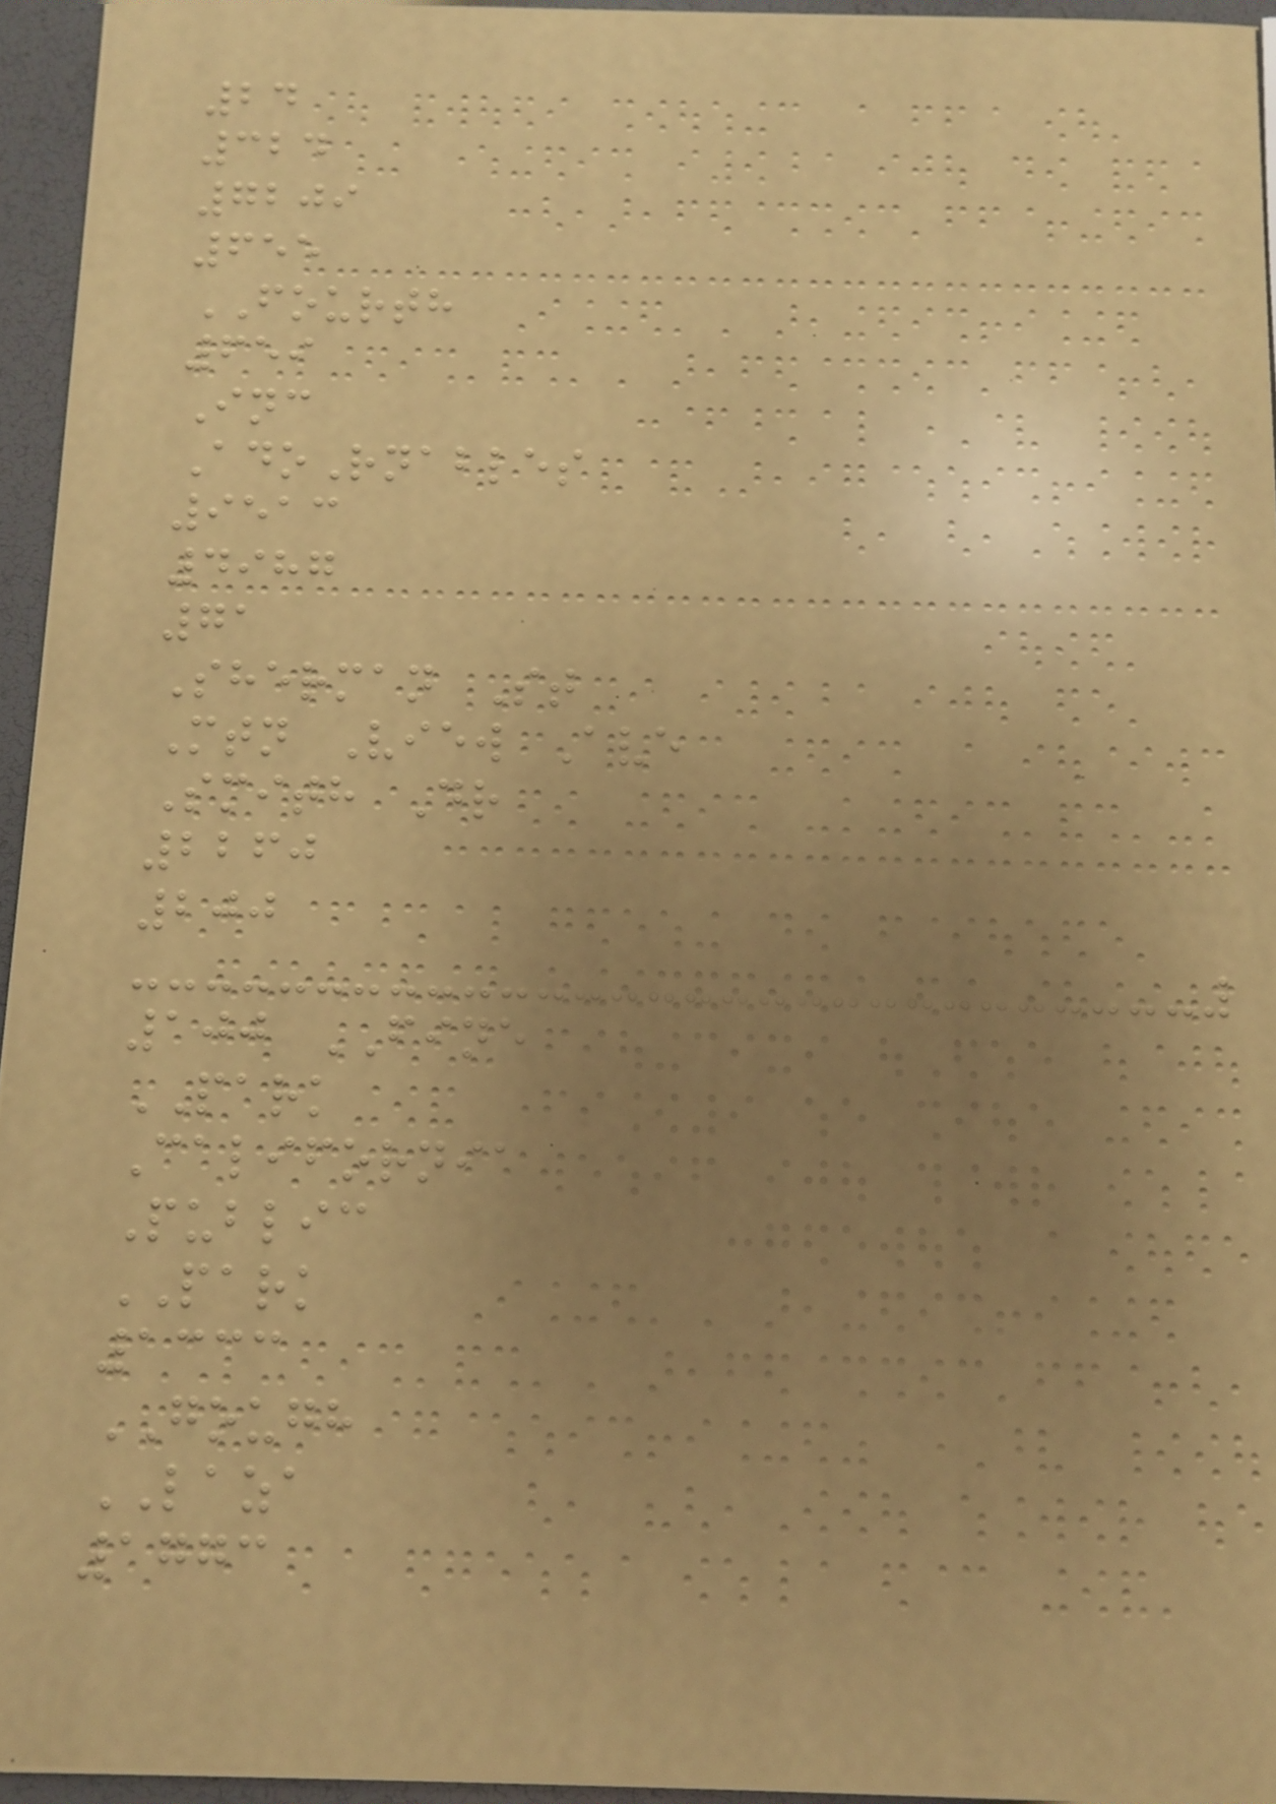24
324
7209
655
FOURTH
659
Inc
AdoRnables
9513
4987
71
Sherman St
Mtn View Ave
Smith Dr
2260
200
100 FINE
PARK
California
Public
PARK
1333
GOUGH
LAZA
1773
